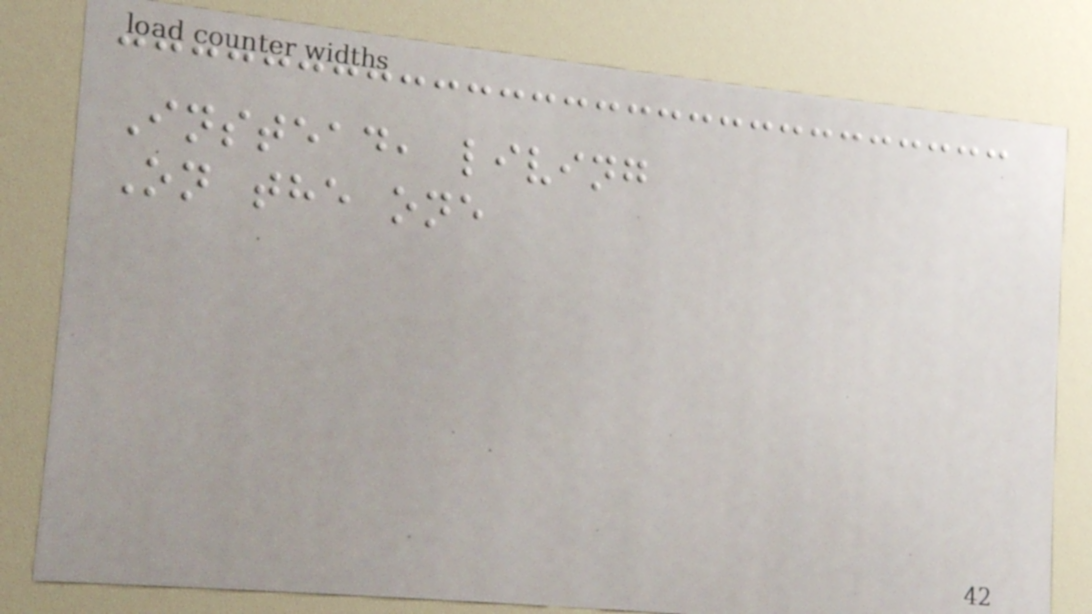Instead, living
On the one
